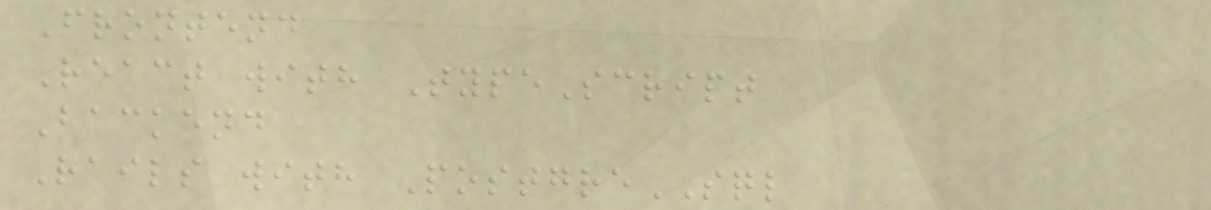Frontend
React with TypeScript
Backend
Rails with PostgreSQL
